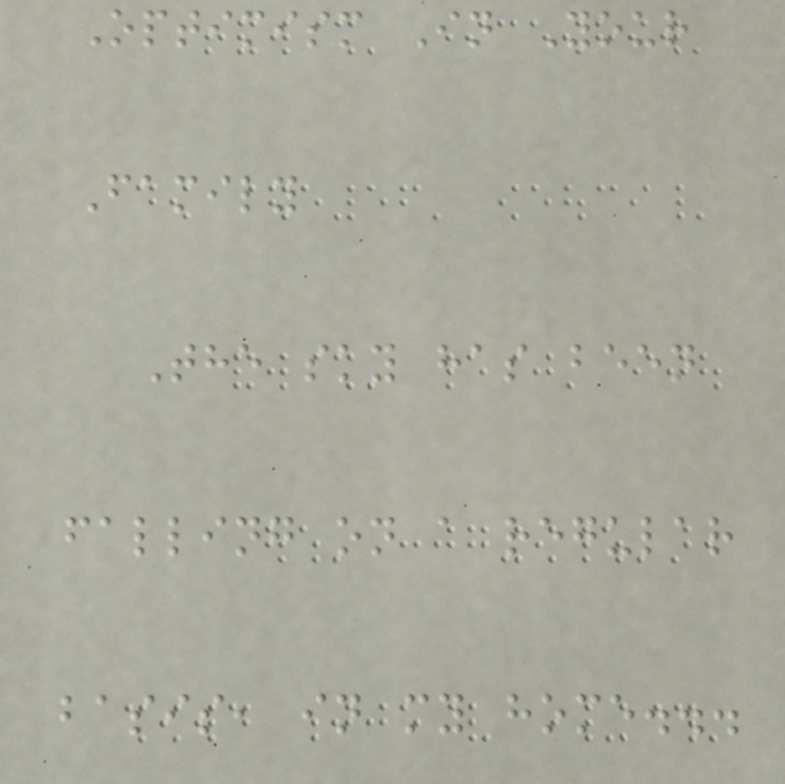Optimism In Your
Family
The sky has been
falling on a regular
basis, in my home...
